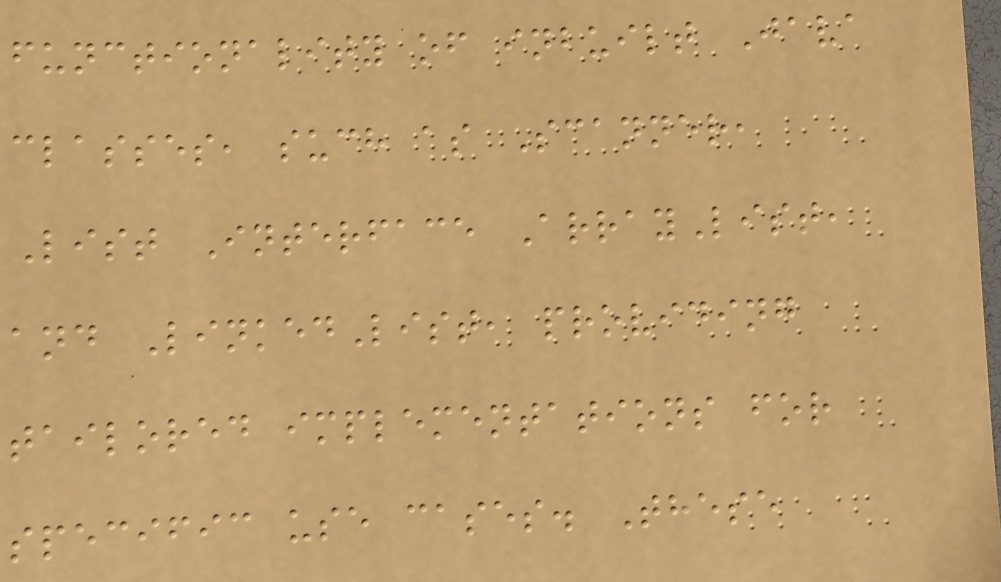functionality of inbuilt Java
classes, such as Scanner,
List Interface ArrayList,
and LinkedList, providing
tailored implementations for
specific use cases. These
